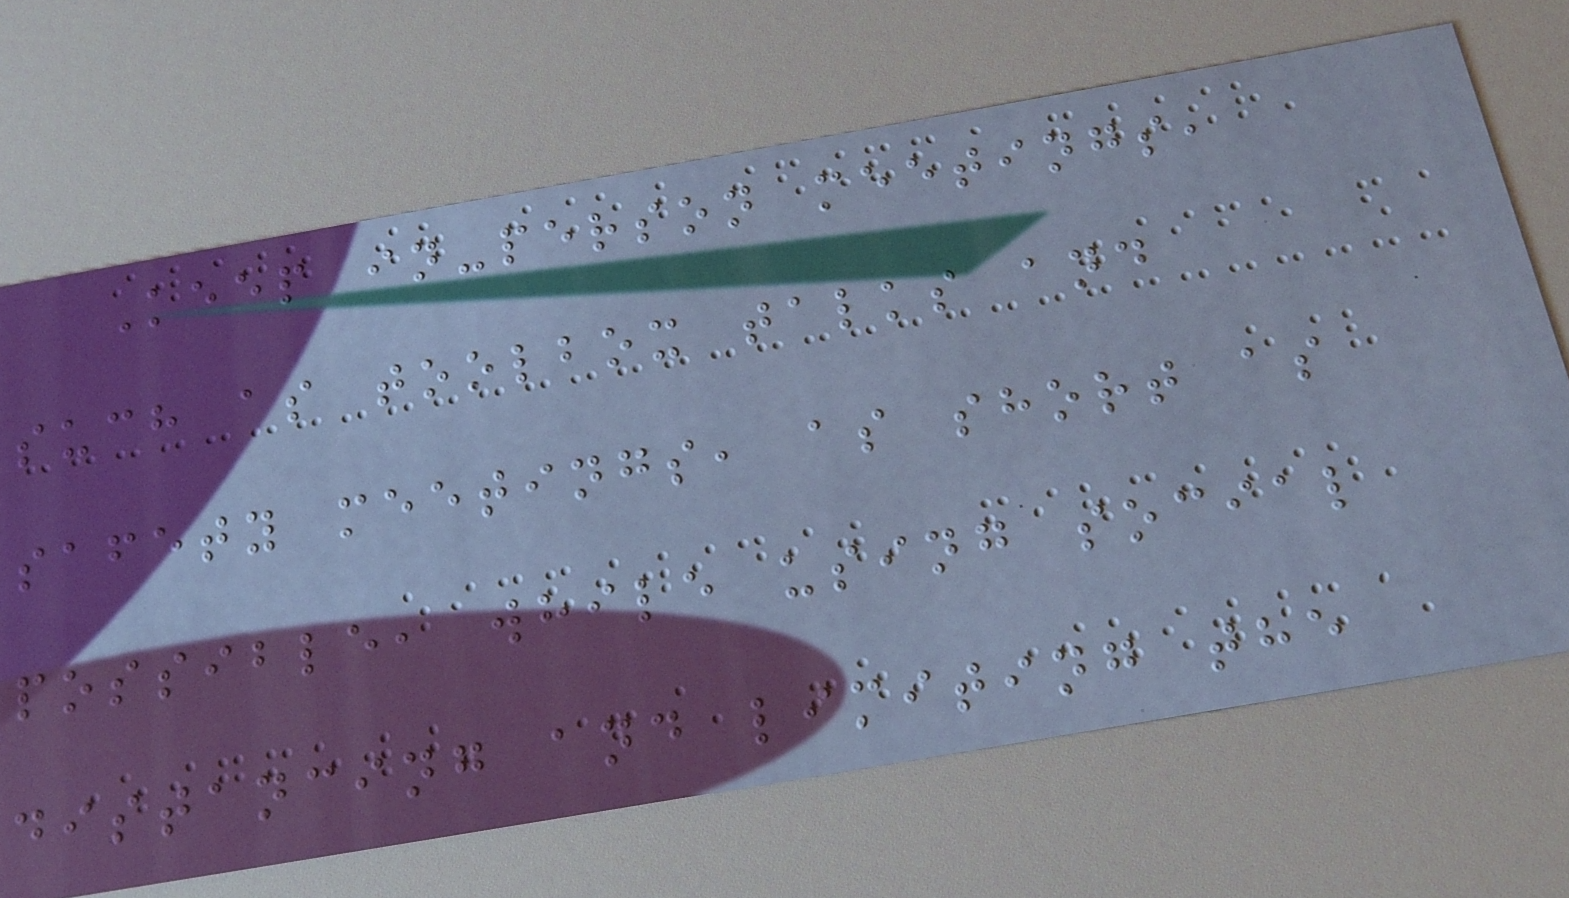Keep in-person meetings,
such as toolbox talks and
safety meetings, as short as
possible, while using social
distancing and limiting the
